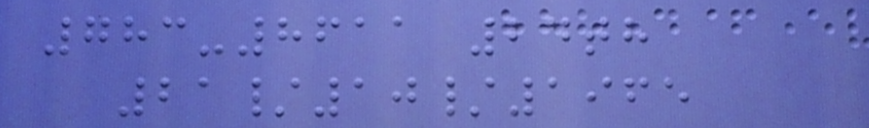783-8611 24th
21/10/1965
